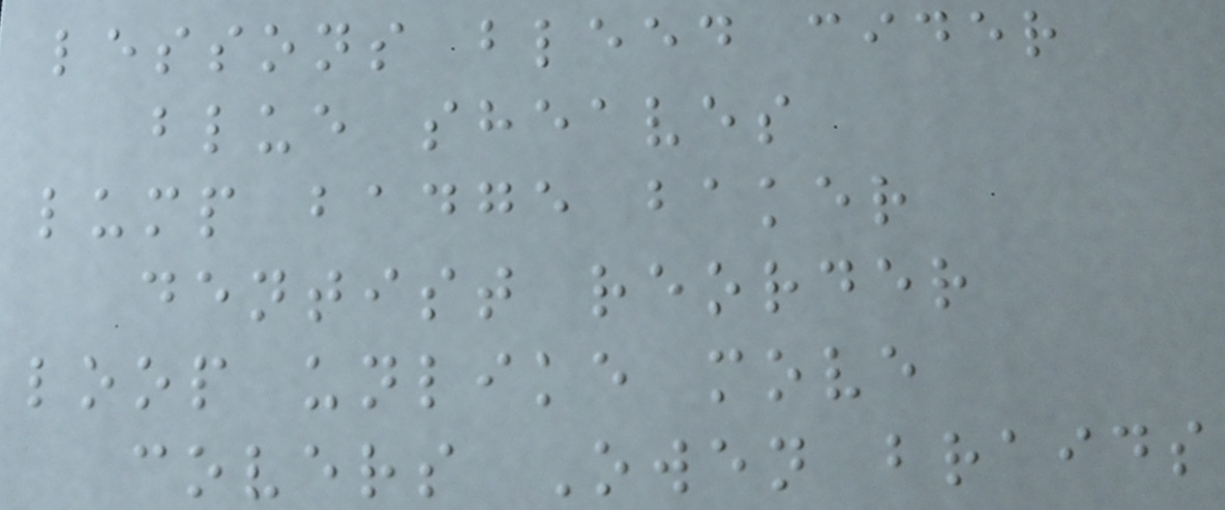lessons bleed cider
blue sheaves
lump badge baker
dentist reorder
loop unlike move
covers Owen braids
